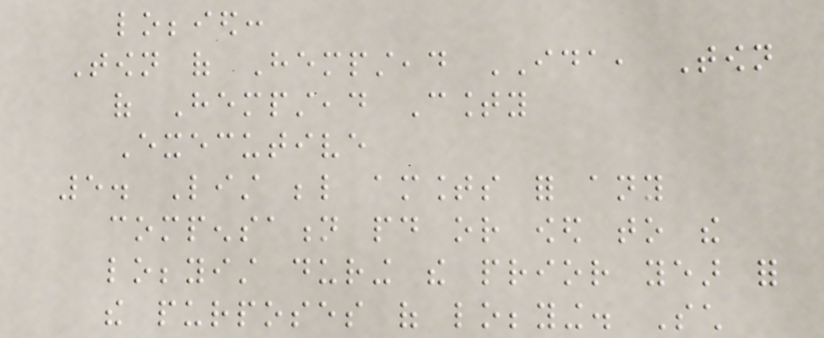lobbied:
Town of Hempstead IDA, Town
of Hempstead County
Executive
5. List below amounts for any
compensation paid or owed to the
lobbyist during the prior year for
the purposes of lobbying. Such
